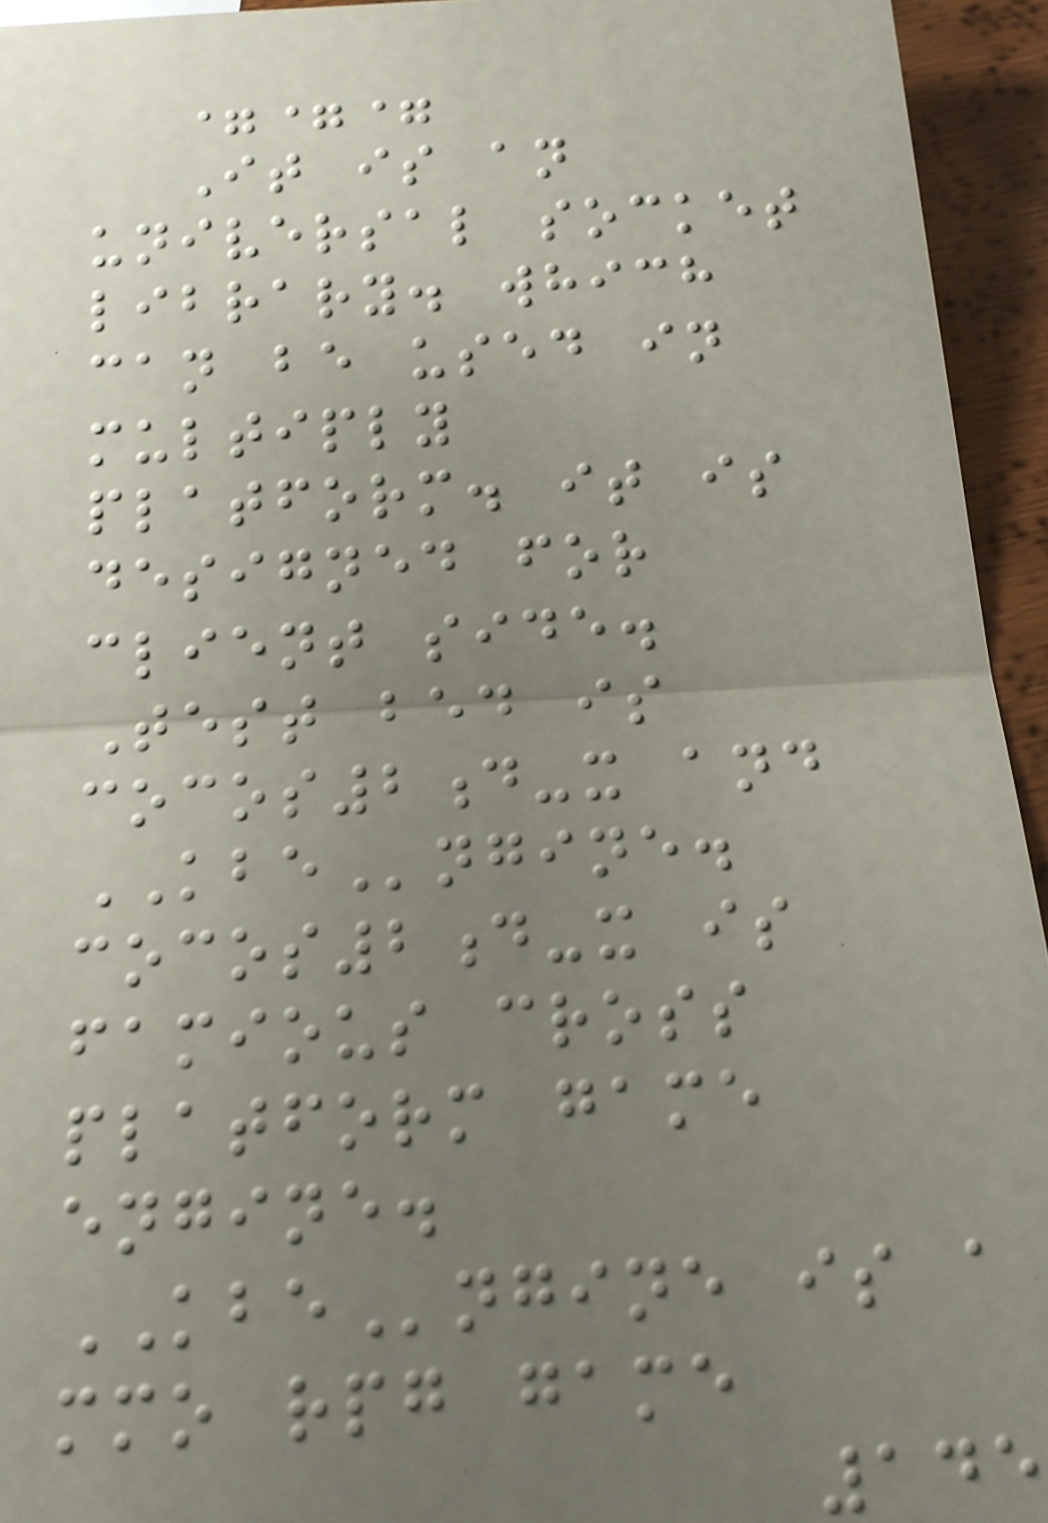===
It is an
universal socket
library. which
can be used in
multiply
platform. it is
designed for
client side.
Test bed is
cocos2d-x and
KBEngine.
cocos2d-x is
famious cross
platform game
engine.
KBEngine is a
mmo rpg game
145
